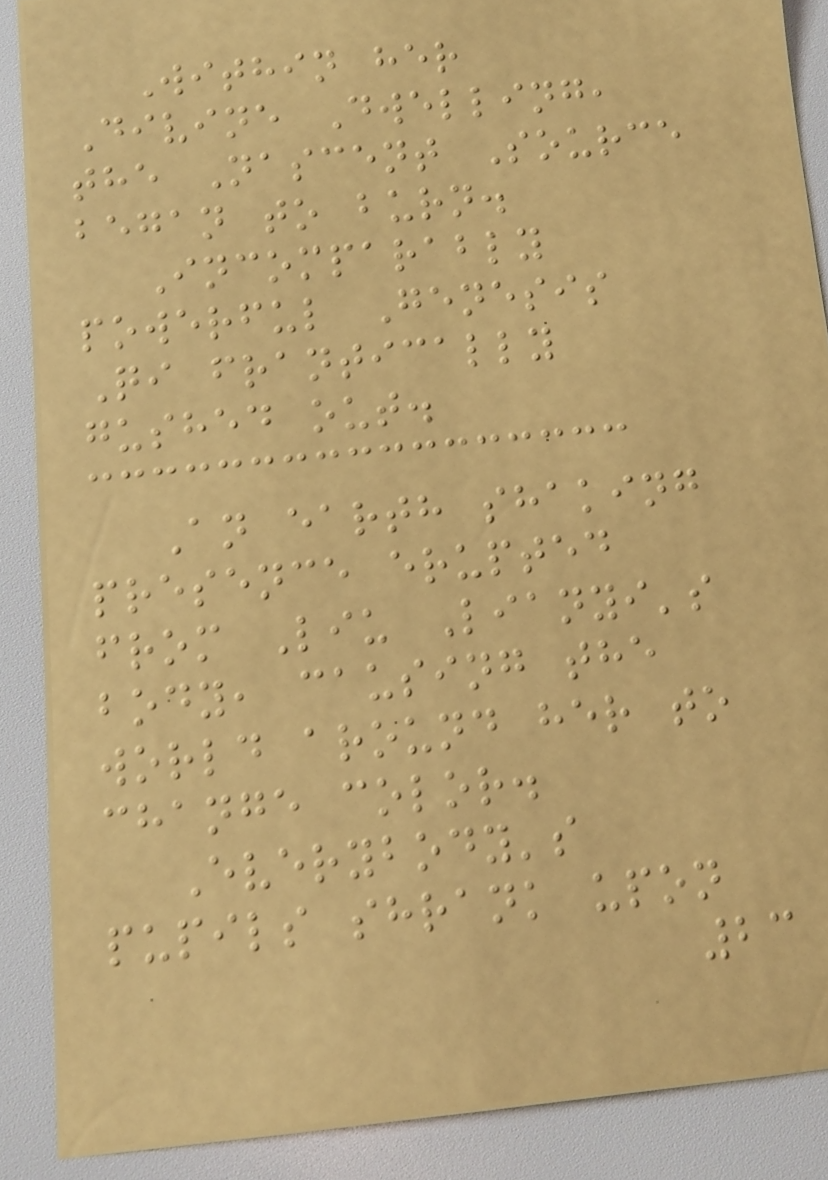Within her
Divine Dwelling,
the Nascent Source
began to burn.
Incomparably
powerful Genesis
Qi frantically
gushed out.
An earth shaking
presence erupted
from Liu Lianyi's
body, causing the
world around her to
change color.
Everybody's
pupils shrank upon
23
